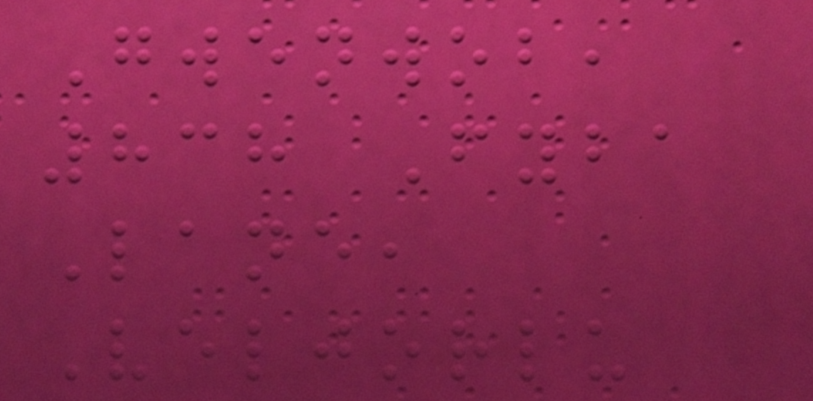Gwenwob,
838 Fyba
Lane,
Veljorlu
